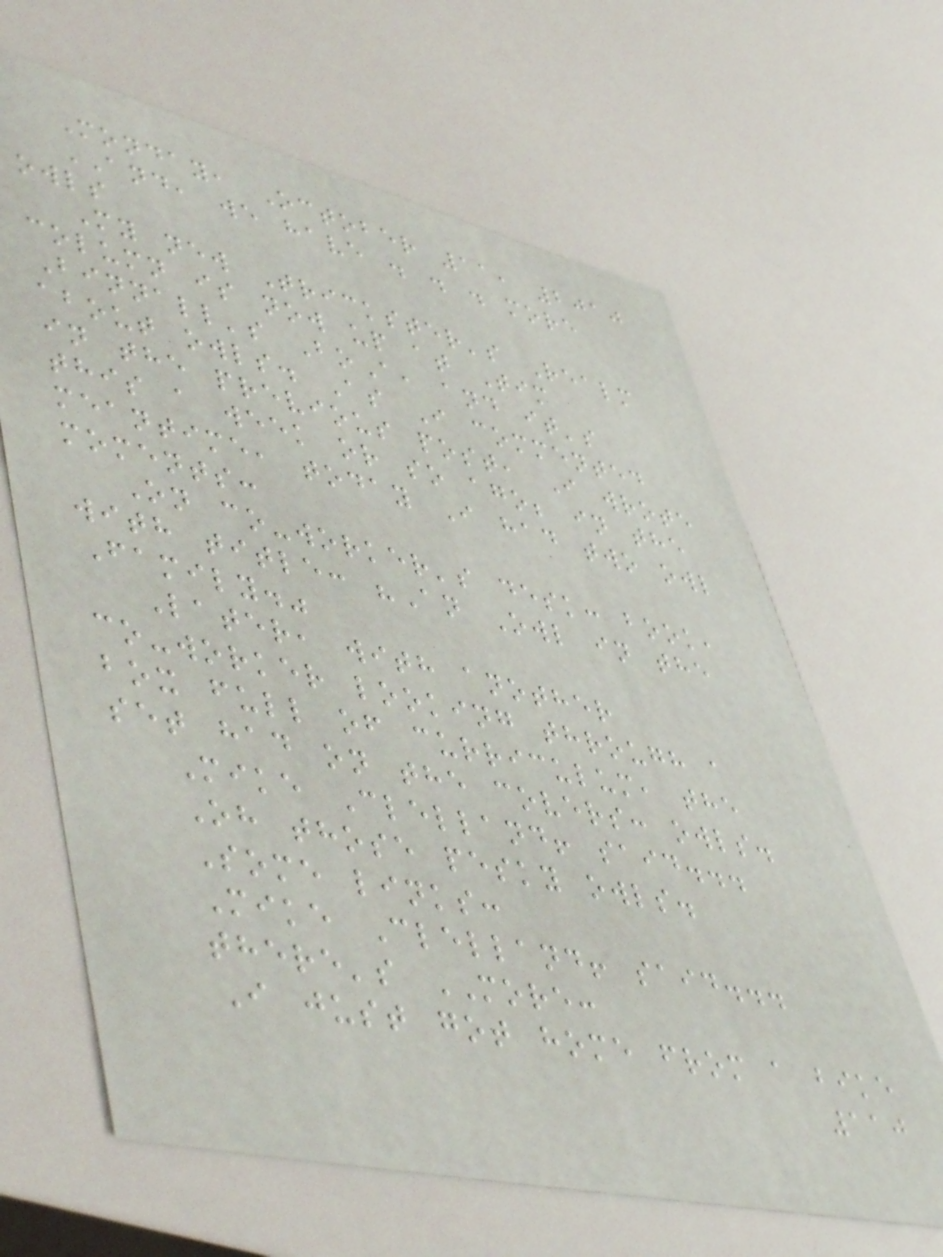Monday, October 11, 2010
AND, we have . . . more
owls
My new Trickster's Realm
column is now up at Tim
Binnall's BoA, and it's
about owls. As I commented
in the previous post, I wrote
this a week or so ago; in the
meantime, today I had two owl
moments:
On co-worker's desk: book,
with title: "An Owl in the
Family."
Later, with another
co-worker looking through a
box full of curriculum, the
set had on the covers: owls.
Mike Clelland! said...
Oh those pesky owls.
Some links:
Mike Clelland! said...
there's MORE:
I just got home from a bike
110
